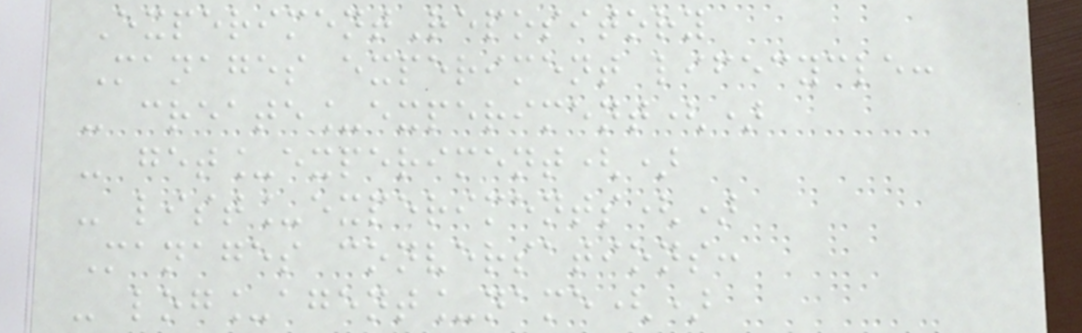ExperimentRepository
Manages experiment lifecycle:
- create_experiment()
- get_experiment()
- list_experiments()
Manages conversations:
- log_agent_name()
